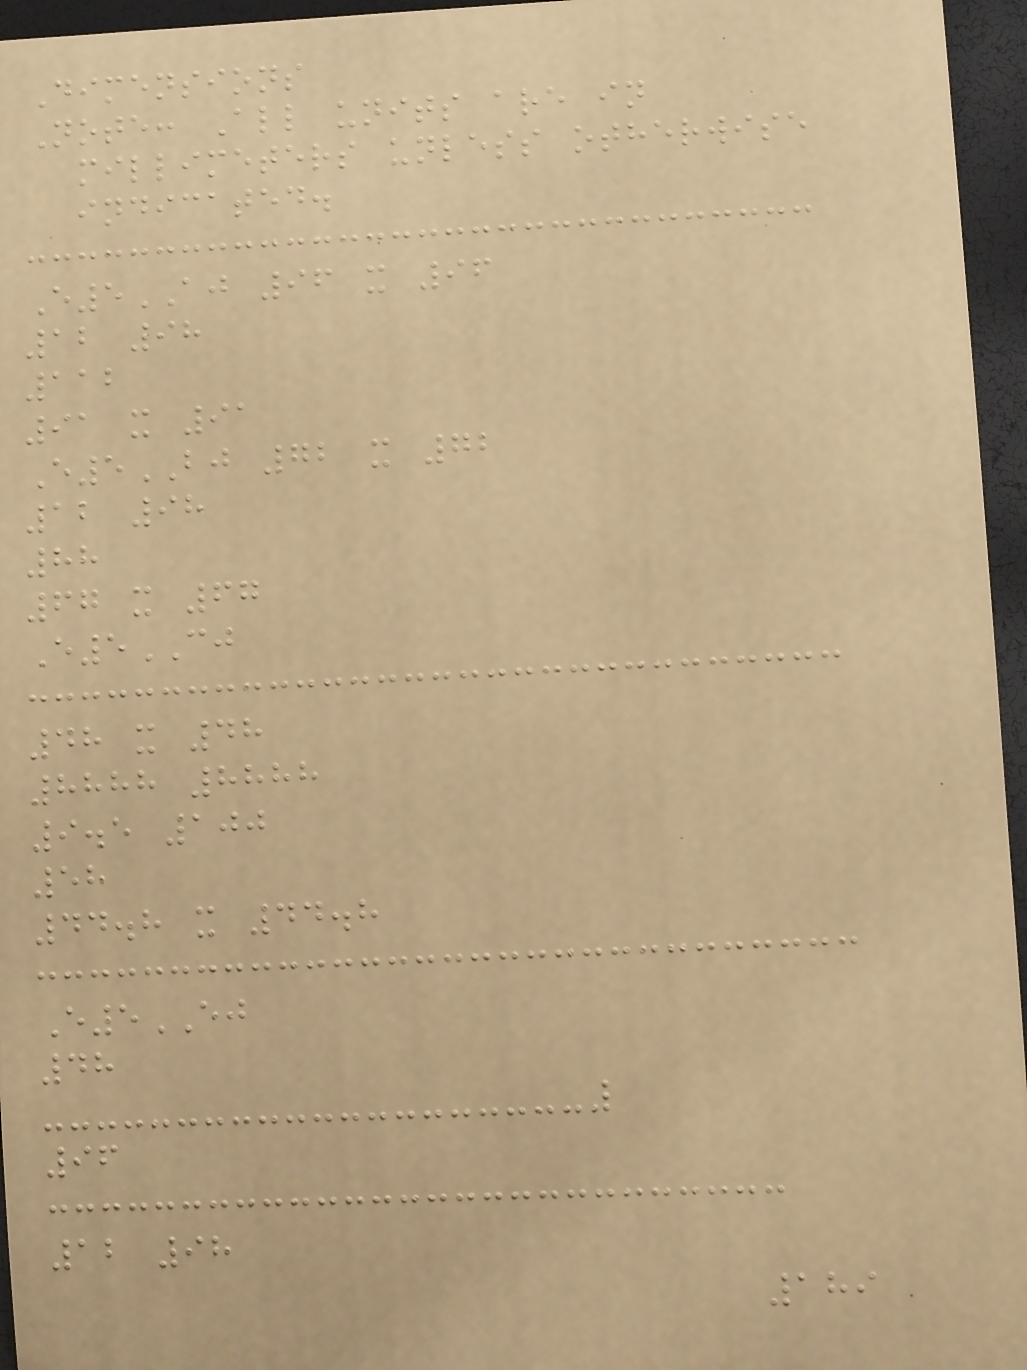Dimensions
Note: All units are in
millimeters unless otherwise
indicated.
E5AJ 96 x 96
12 98
112
91 x 91
E5BJ 72 x 72
12 98
88
67 x 67
E5CJ
48 x 48
8888 8888
9.5 100
58
44.8 x 44.8
E5EJ
48
96
12 98
189
